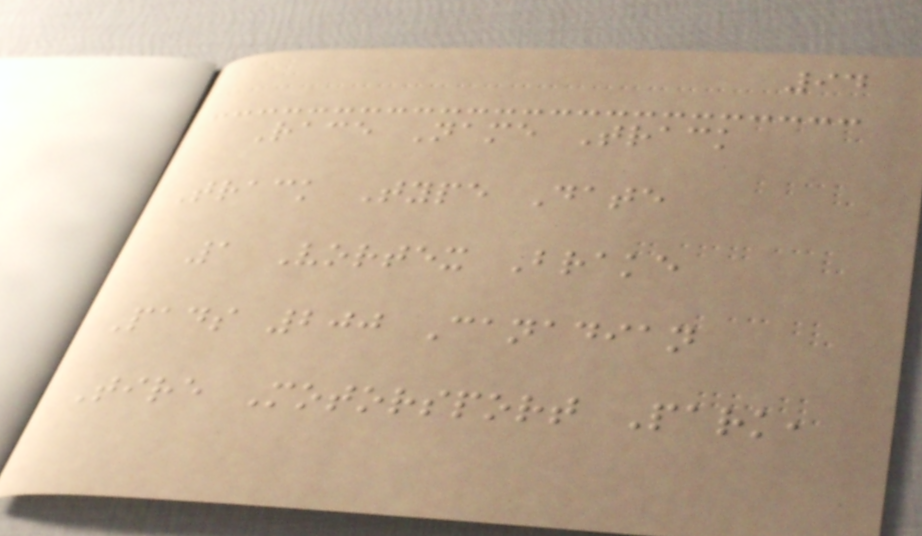94
Race Name Track
Track Type Date
1 Vortex Brake
Pads 200 Canadian
Tire Motorsport Park,
